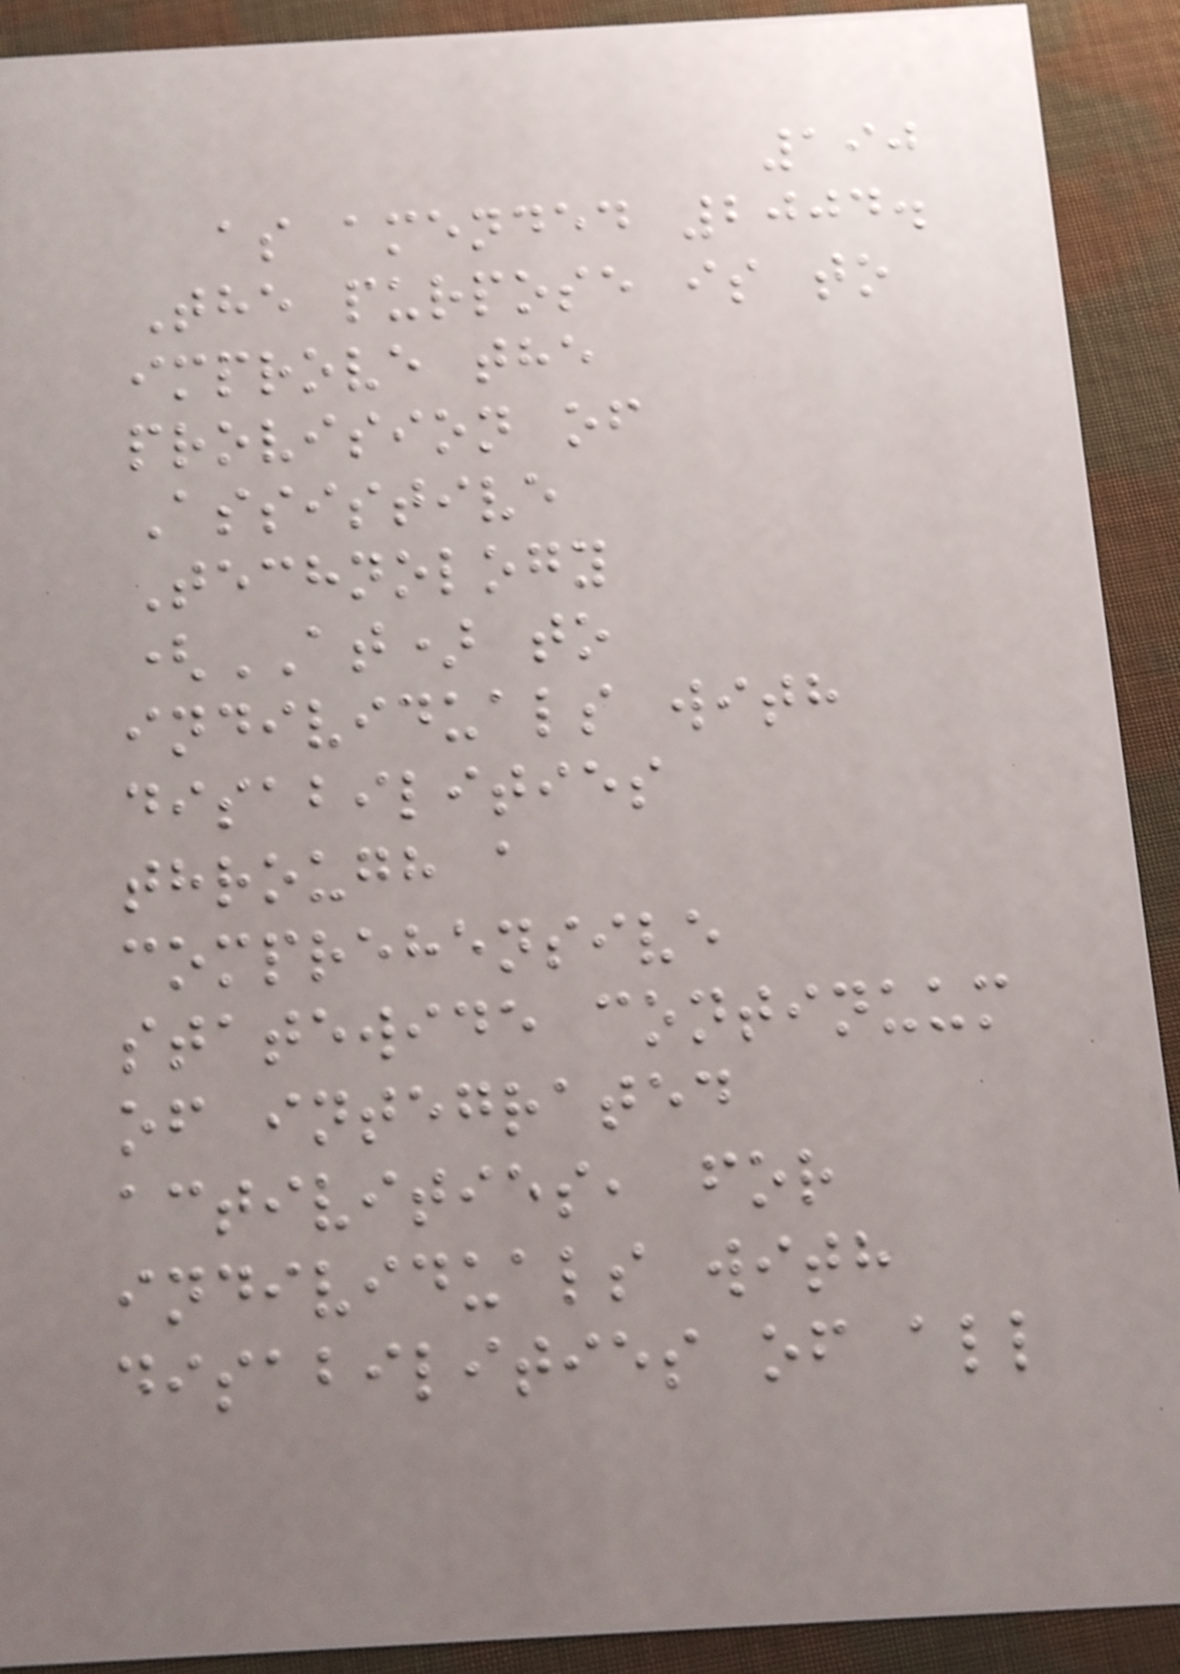190
as amended 2004.
The purpose is to
improve the
provision of
Assistive
Technology
(AT) to
individuals with
disabilities
through a
comprehensive
statewide continuum
of integrated
activities, for
individuals with
disabilities of all
